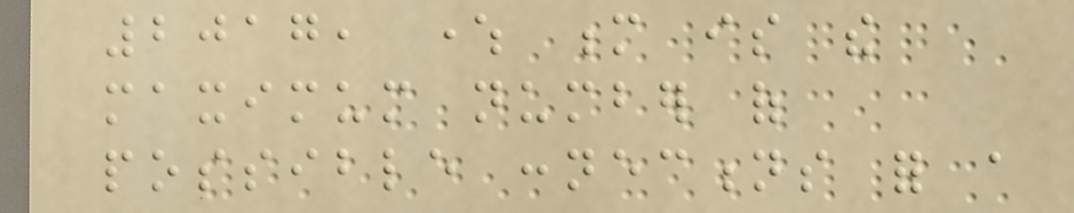2017, where m is the
maximum number of
possible connections for a
